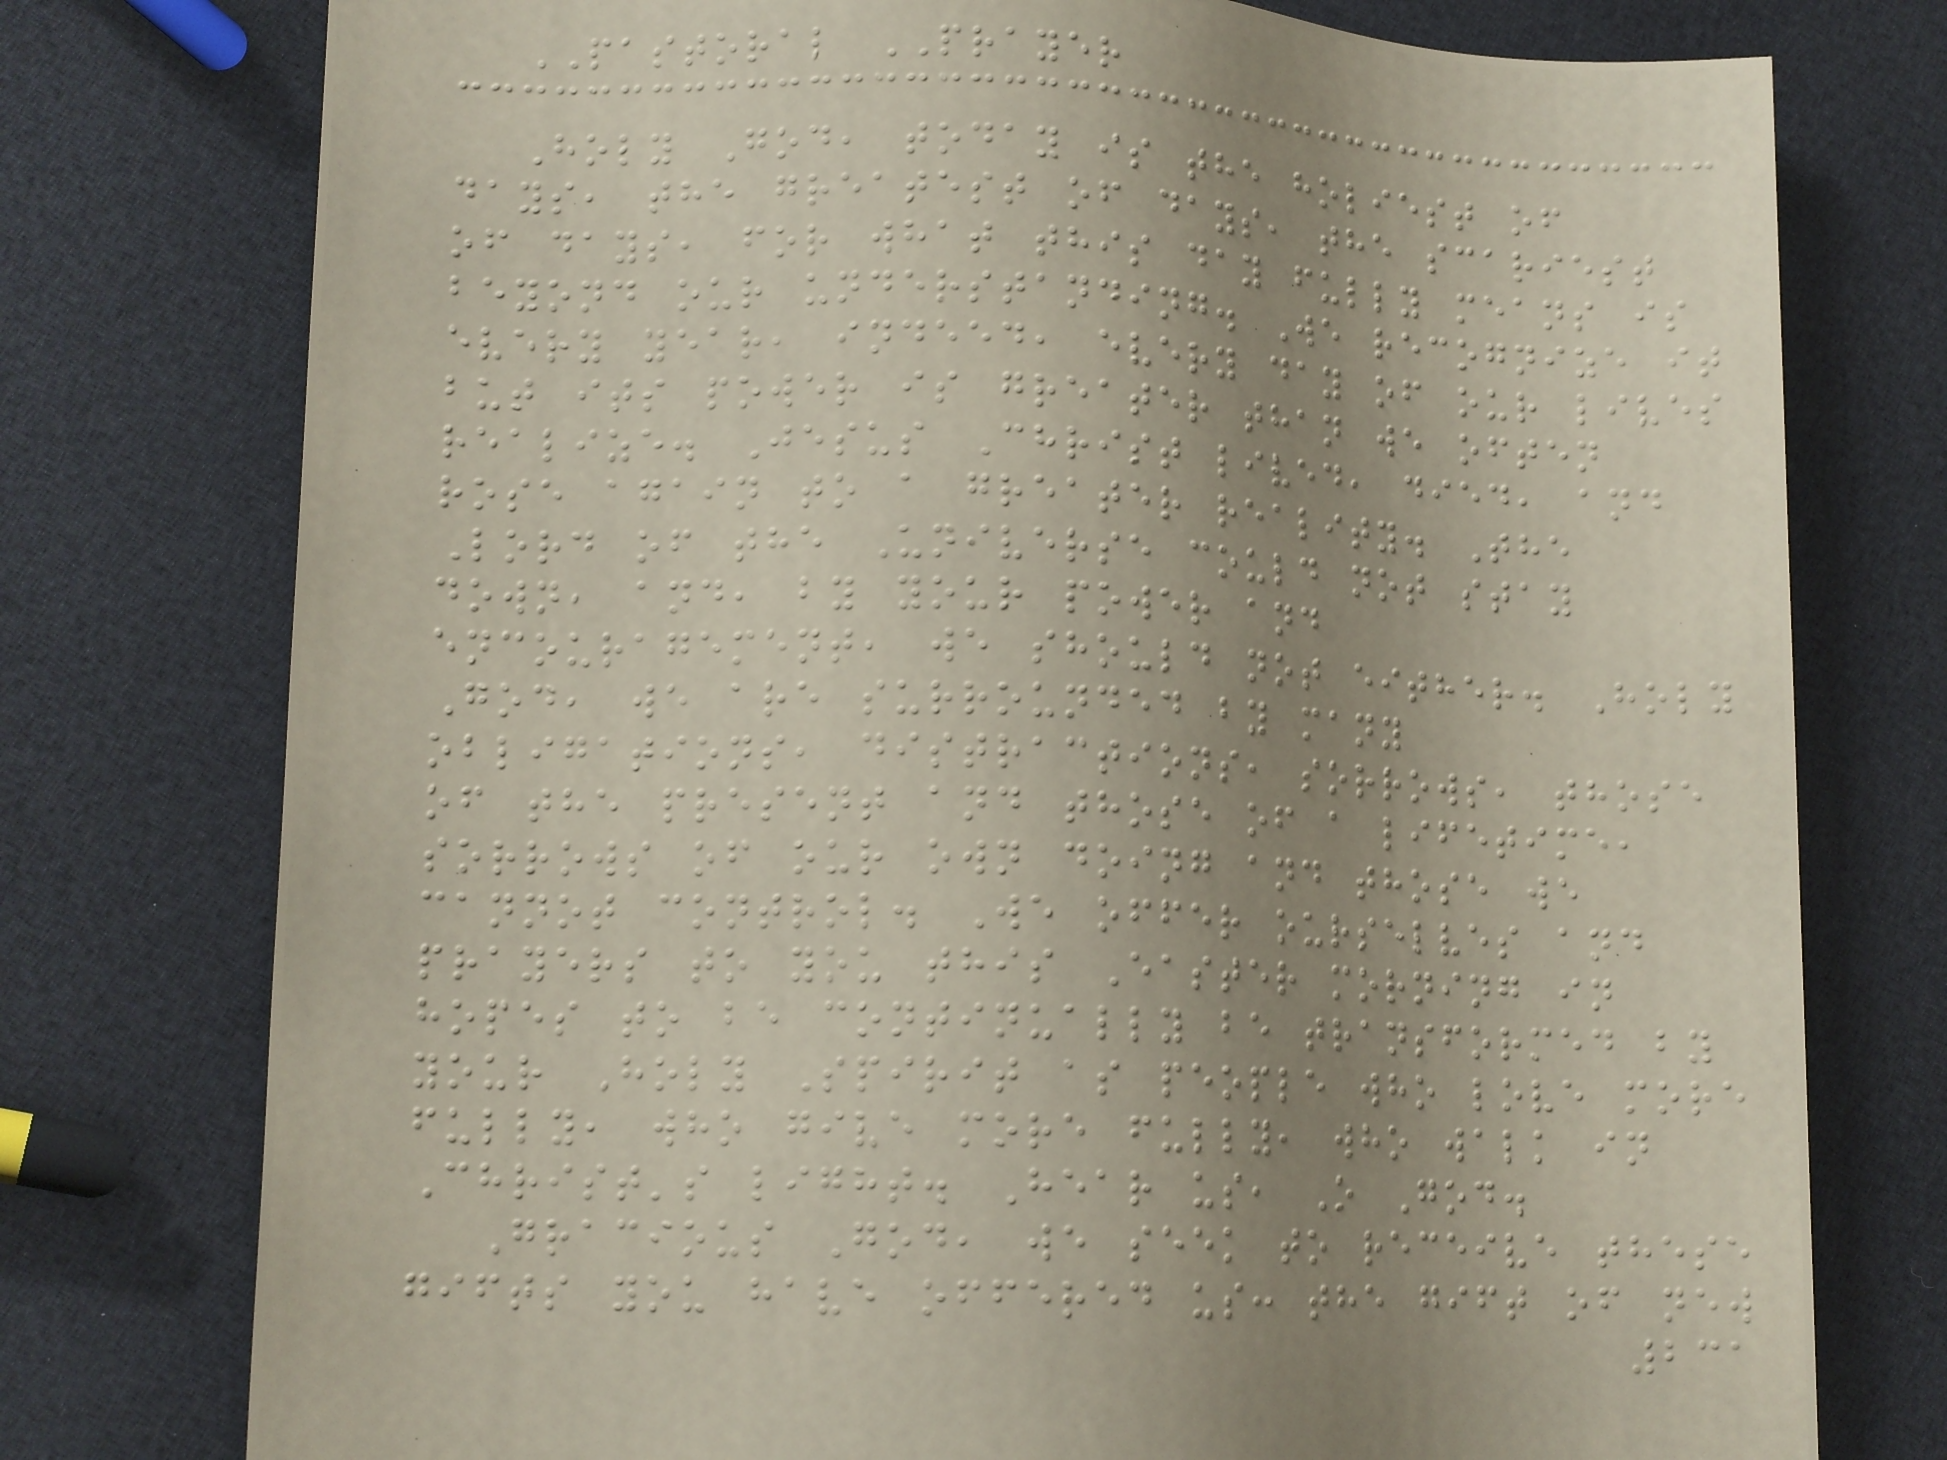PASTORAL PRAYER
Holy God, today is the holiest of
days, the greatest of days, the scariest
of days, for what this day fully means is
beyond our understanding. We recognize it
every year, indeed, every day of our lives
but its power is greater than we often
realize. Jesus Christ lived, died, and
rose again to a greater reality. The
Lord of the Universe could not stay
down, and, by your power and
encouragement, we should not either. Holy
God, we are surrounded by many
obligations, distractions, sorrows, those
of the present and those of a lifetime,
sorrows of our own doing and those we
cannot control. We offer ourselves and
prayers to you this Easter morning in
hopes to be continually be transformed by
your Holy Spirit as people who love more
fully, who give more fully, who walk in
Christ's light. Hear us, O God.
Gracious God, we seek to receive these
gifts you have offered us: the gift of new
231
